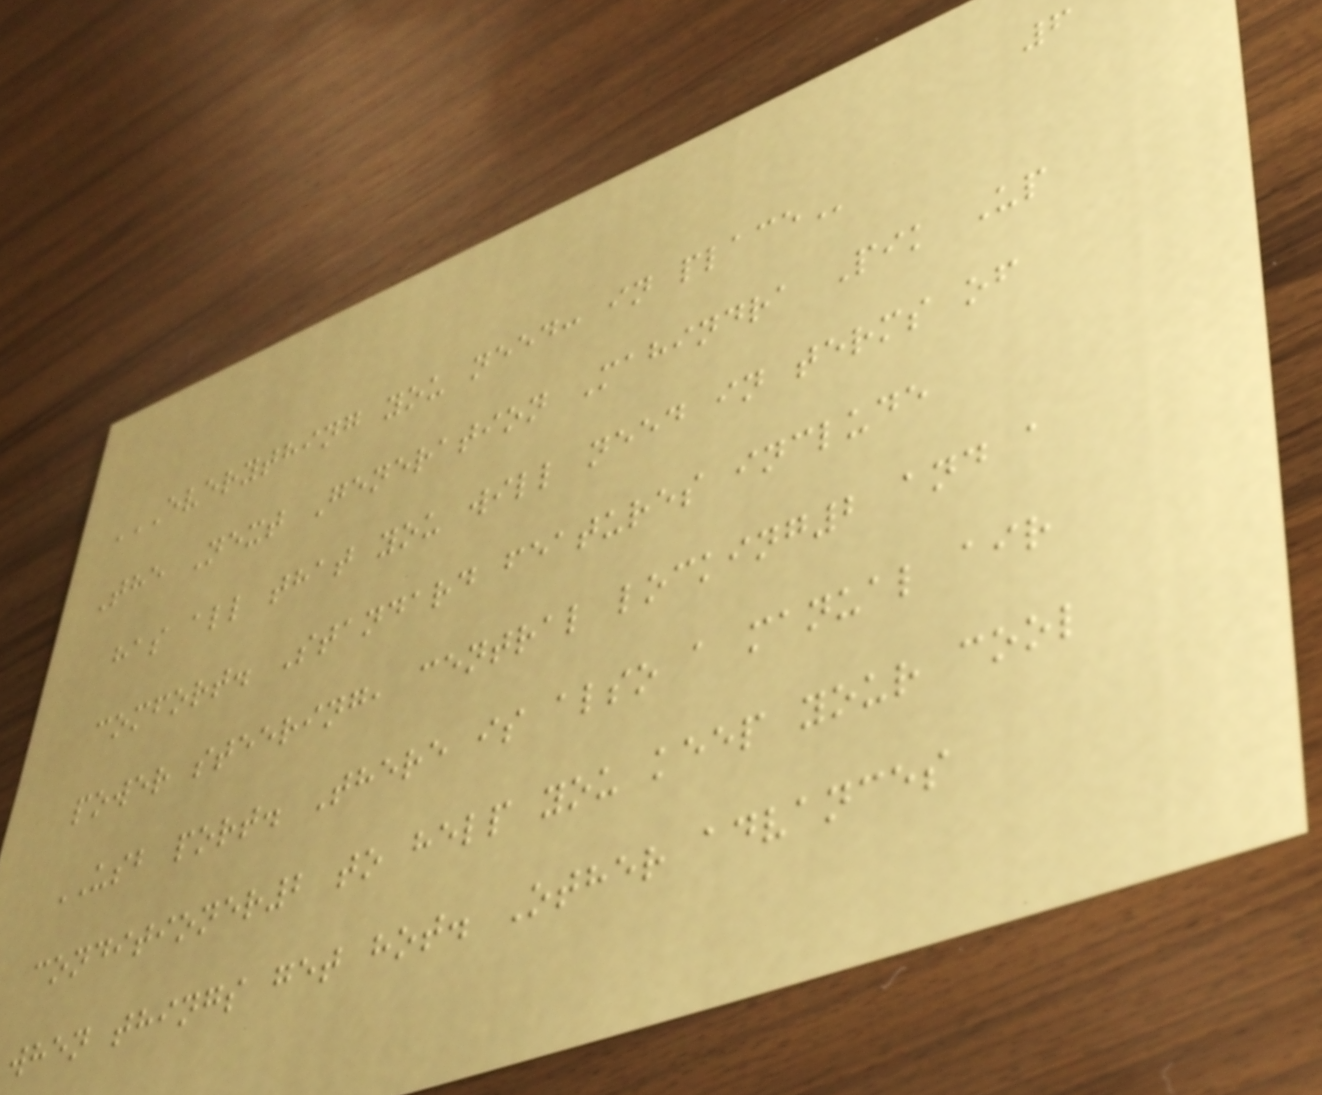6
EVERYTHING YOU NEED: IN PLACE
The Next Generation Mahindra Pik Up
has all that you will need in terms of
comfort. Standard features include
power steering, central locking2 and a
USB port. There is also a manual air
conditioner2 to help you keep your cool
when things get hot. Other advances
